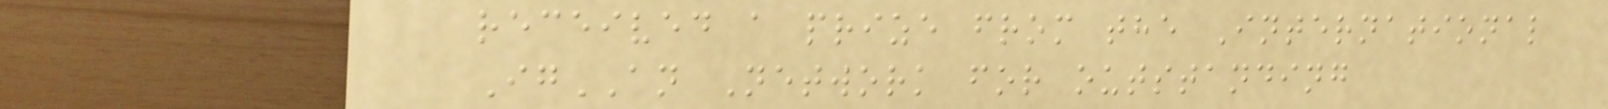received a prize from the International
IgAN Network for outstanding
